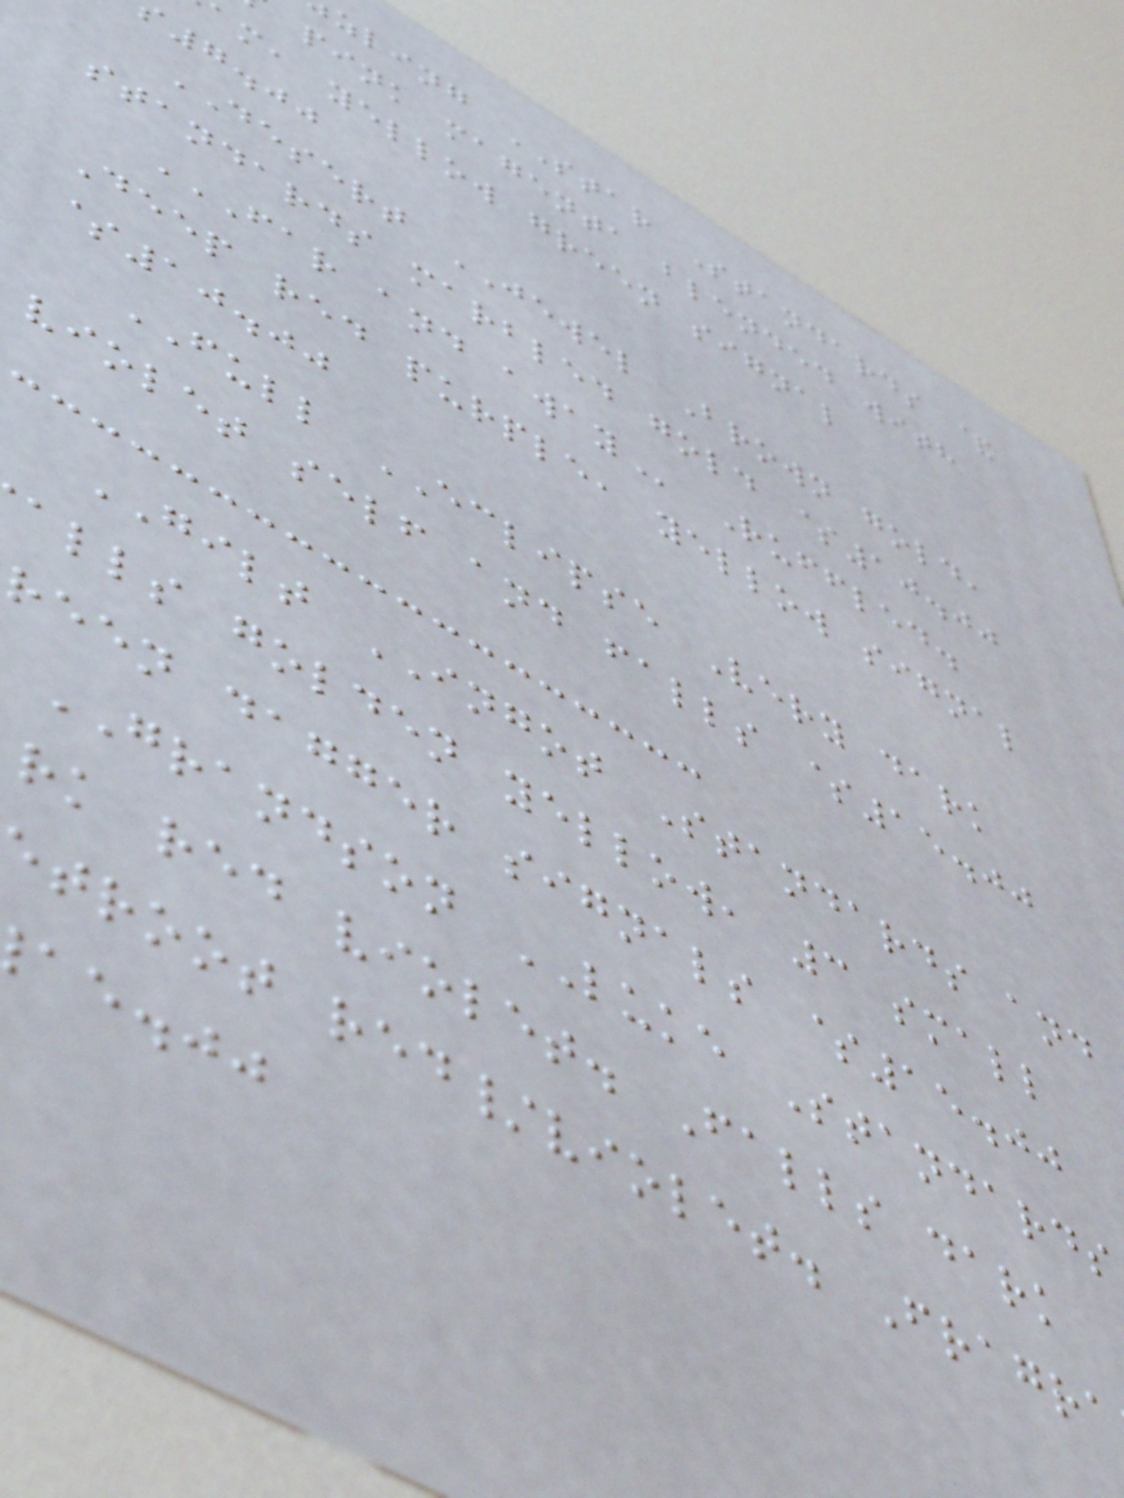zling STAR Standards &
pink magenta blended with
am, yellow green signal
7.00
DESERT JEWEL Brown gold,
standards marbled gold $10.00
FAR AND AWAY Ruffled.
Deep red purple, yellow signal
$10.00
FULL ECLIPSE Very dark
violet self and falls $15.00
GILT INGOT Standards and
alls golden yellow, 3 small
reen dagger signals $15.00
GRANDSON LUKE Standards
rk red violet. Falls dark
troot red/violet. Fragra
ae.jj
